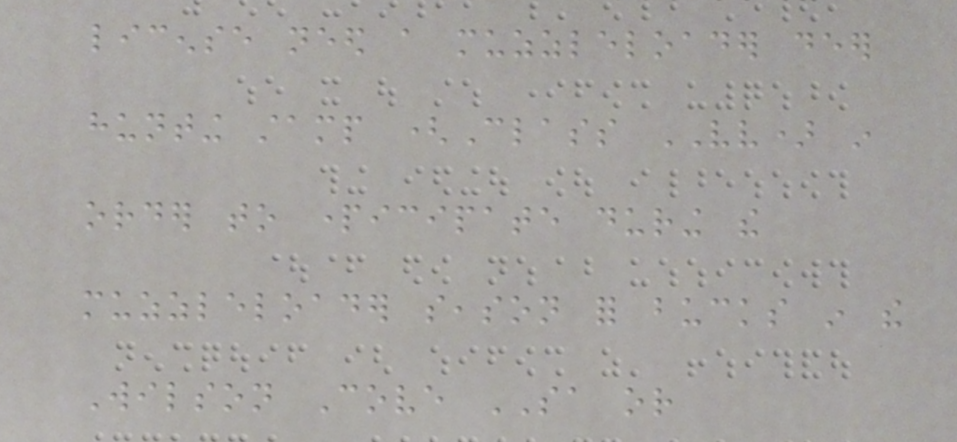license need a muzzleloader deer
hunting stamp (Class VV) in
order to participate during the
muzzleloader season for bucks in the
Wilson Cove SA or
